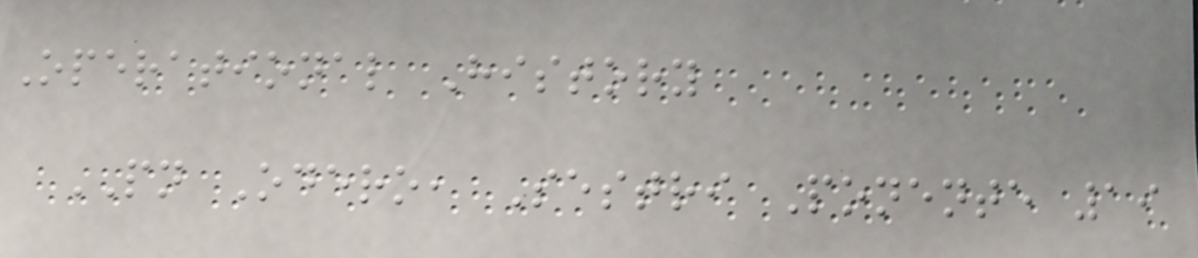Operational History
PN Odero, Sestri Ponente 19
